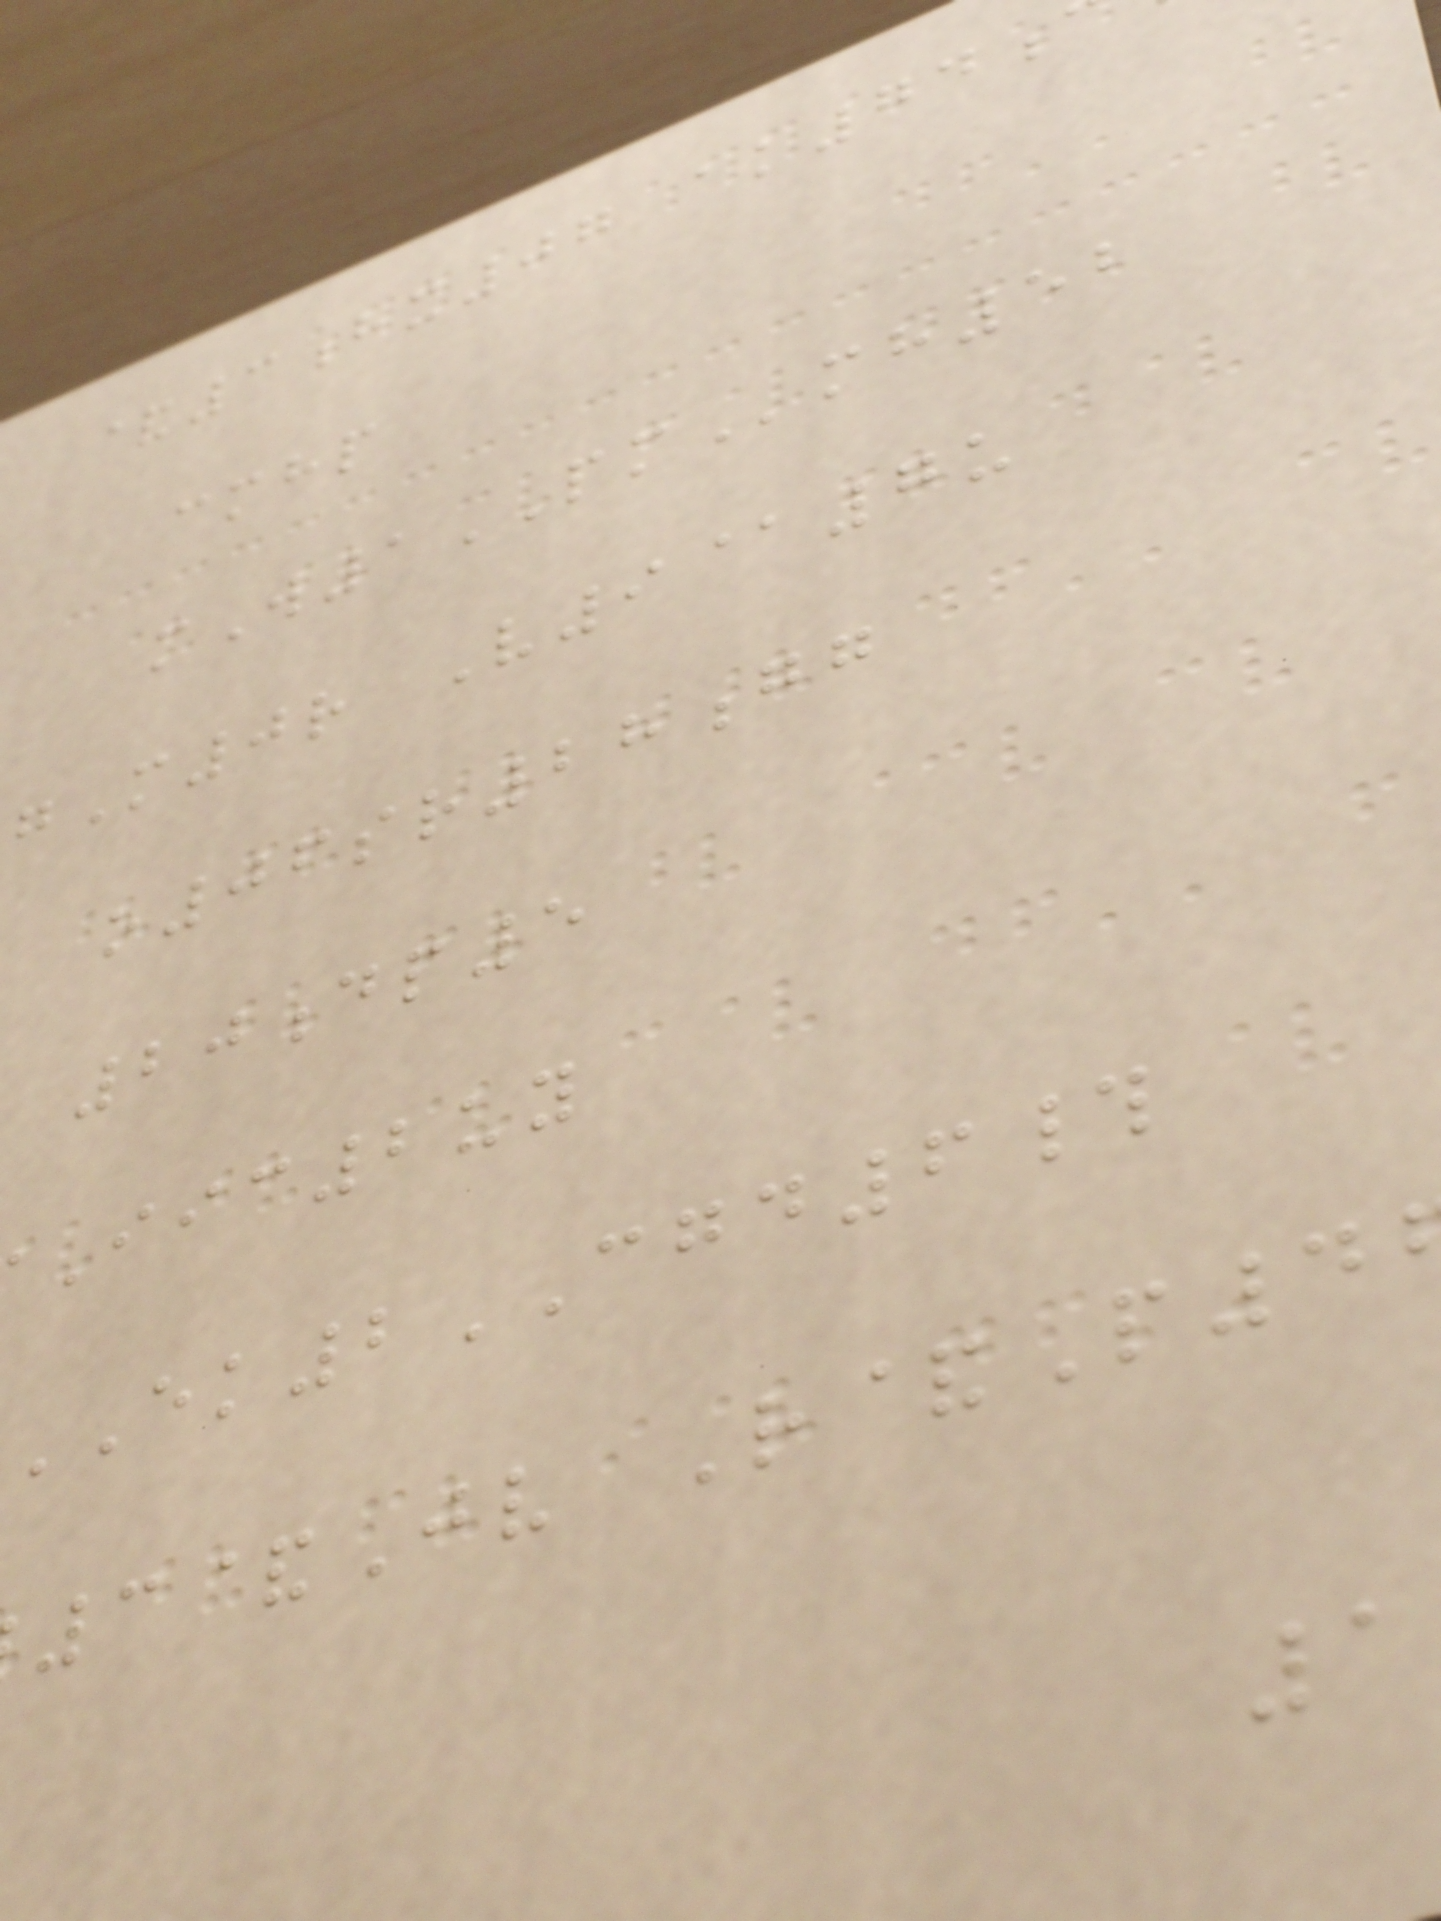&3hx07 ak74
cmhp
mW1PMmh52
gM0r V9@7u
o06sr28gg
20dp5
Iic2uy
EK2CGD6#
3&Jv R&P4
